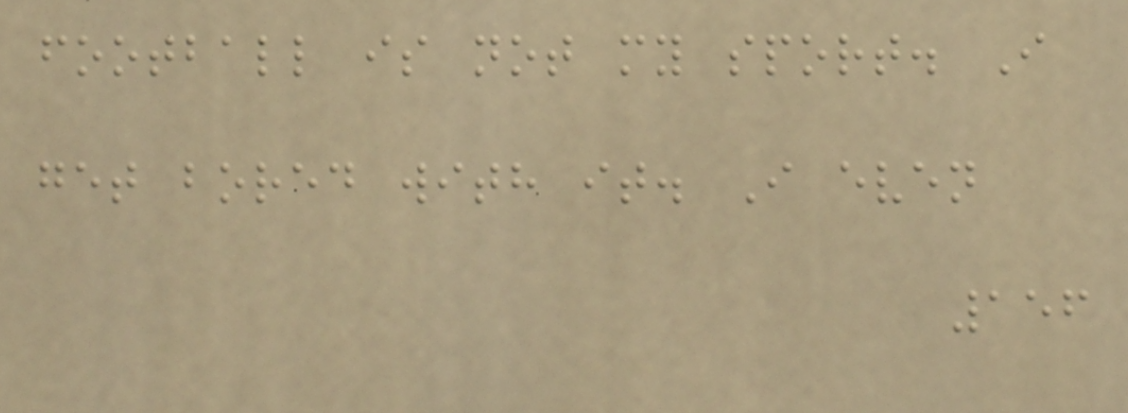football is not my sport. I
get bored with it. I even
156
